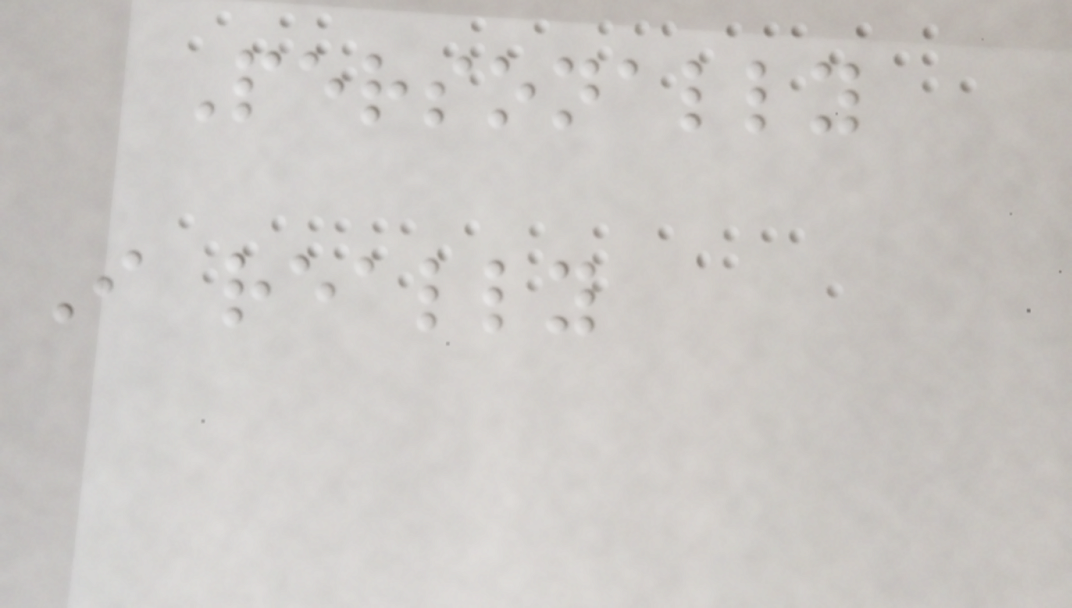Personally
I really
